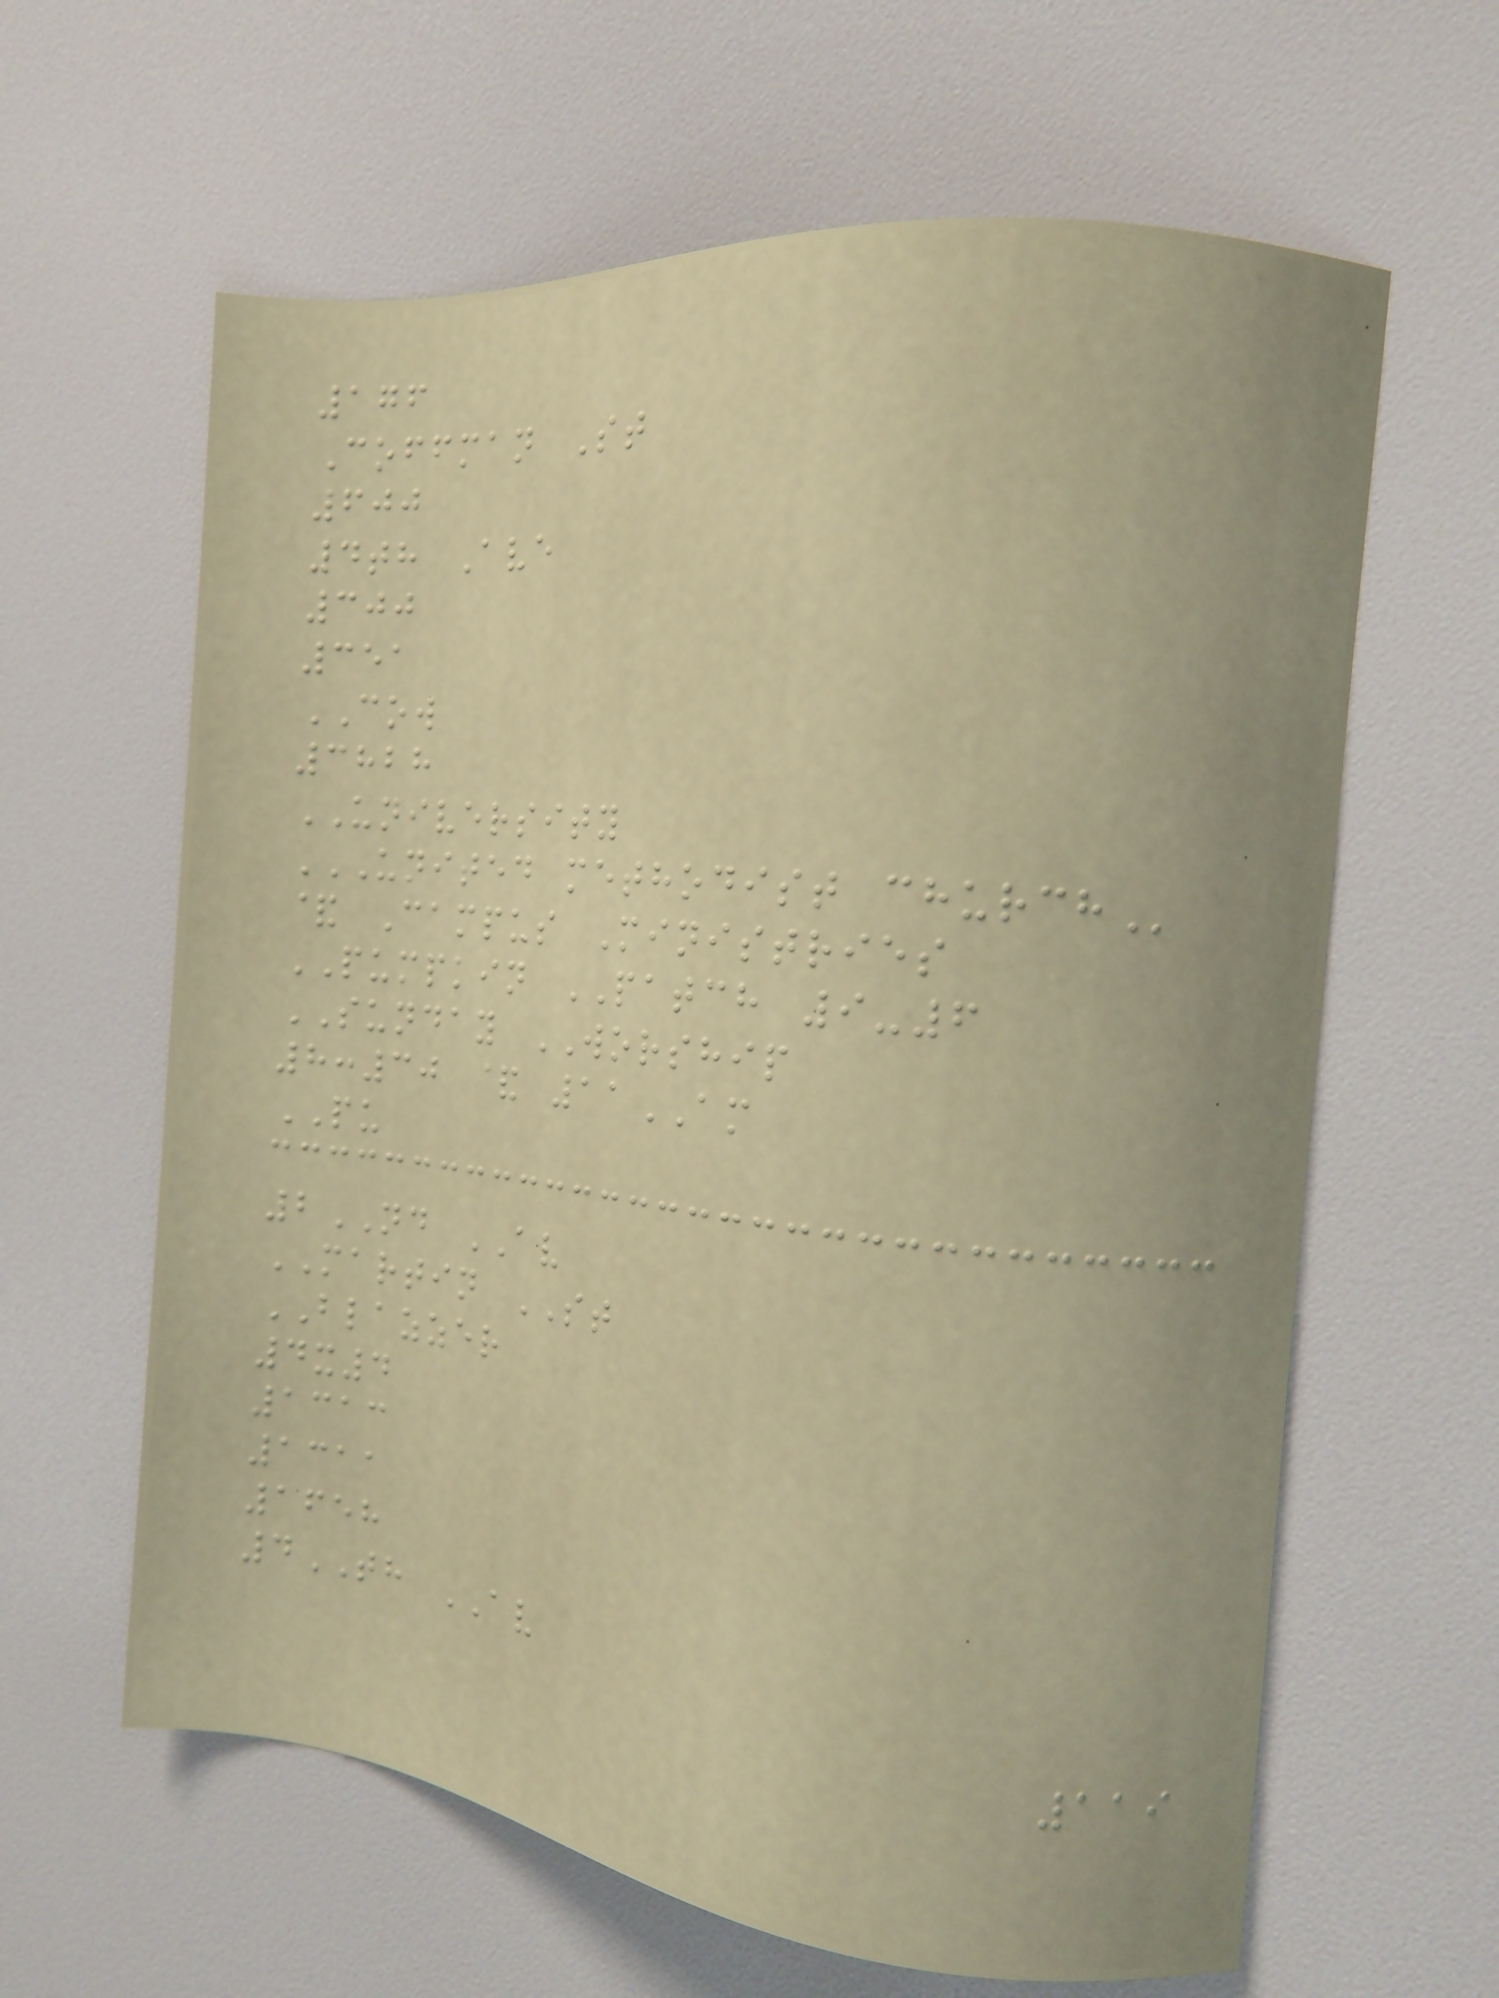176
Coffman St
600
4th Ave
300
351
COW
3828
UNIVERSITY
UNITED METHODIST CHURCH
& Campus Ministries
PUMPKIN PATCH 9-6
SUNDAY WORSHIP
8:30 & 11AM
PU
2ND AV
MARTIN ST
BLAZZER
4x4
1313
1311
1658
4TH AV
119
